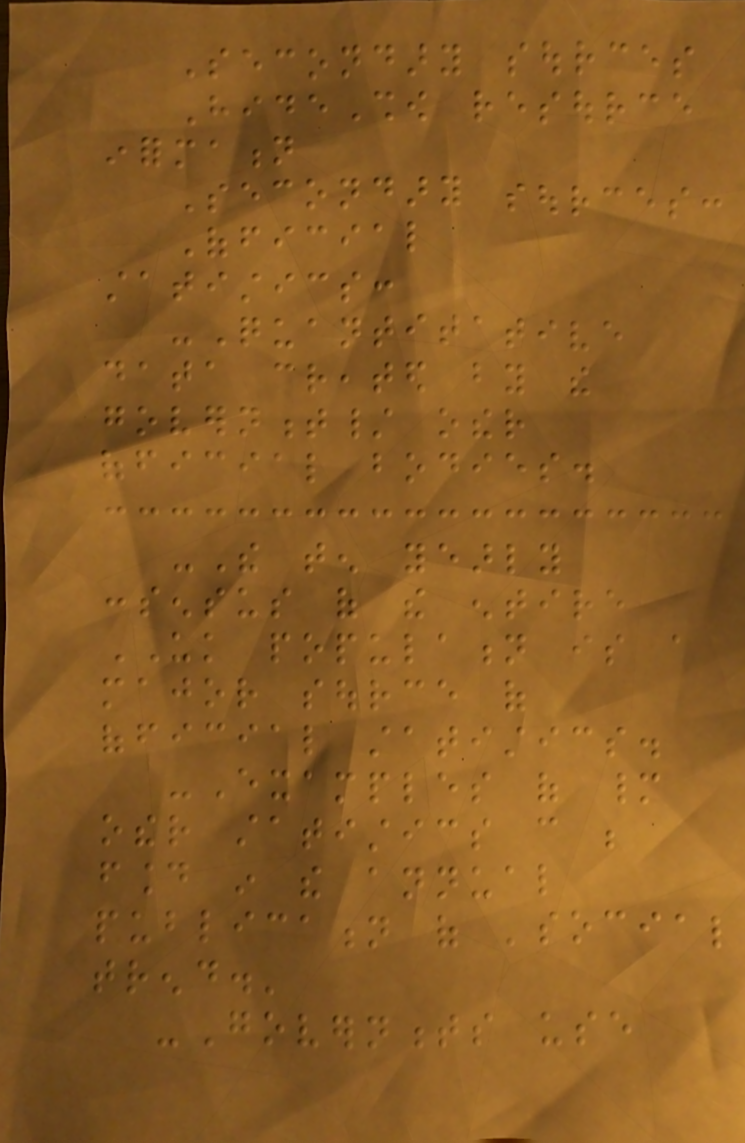Secondary sources
HideShow resource
information
Secondary sources:
Official
statistics:
-Quantitative
data created by the
government/ other
official bodies.
-The ten yearly
consensus of the entire
UK population is a
major source of
official statistics.
-Examples of many
other statistics can be
found in the annual
publication of 'social
trend.'
-Governments use
